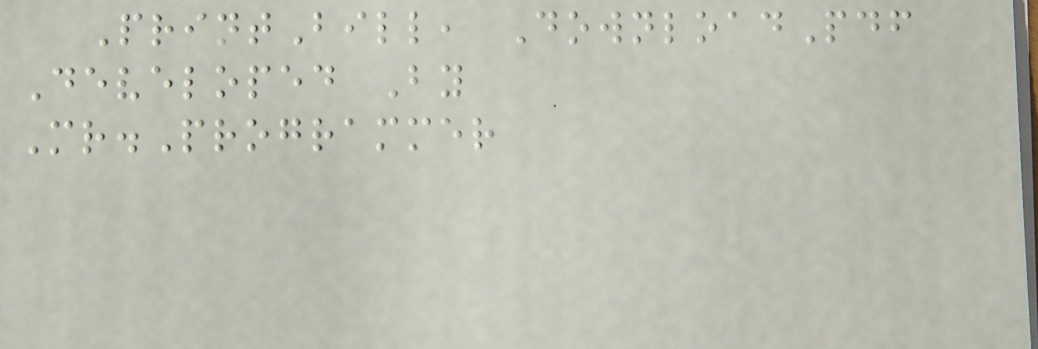PrintBill, DownloadPdf
Developed By
Mr.Programmer
